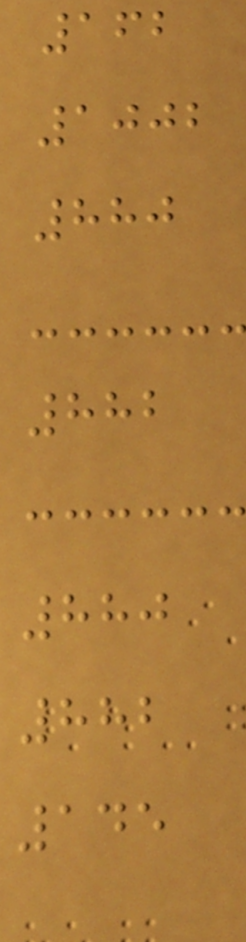162
1002
880
882
880
882
145
